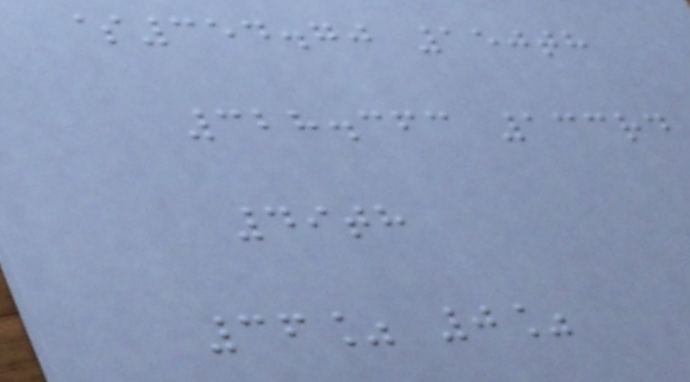$354.70 150th
328.363 133rd
49th
36% 0%
